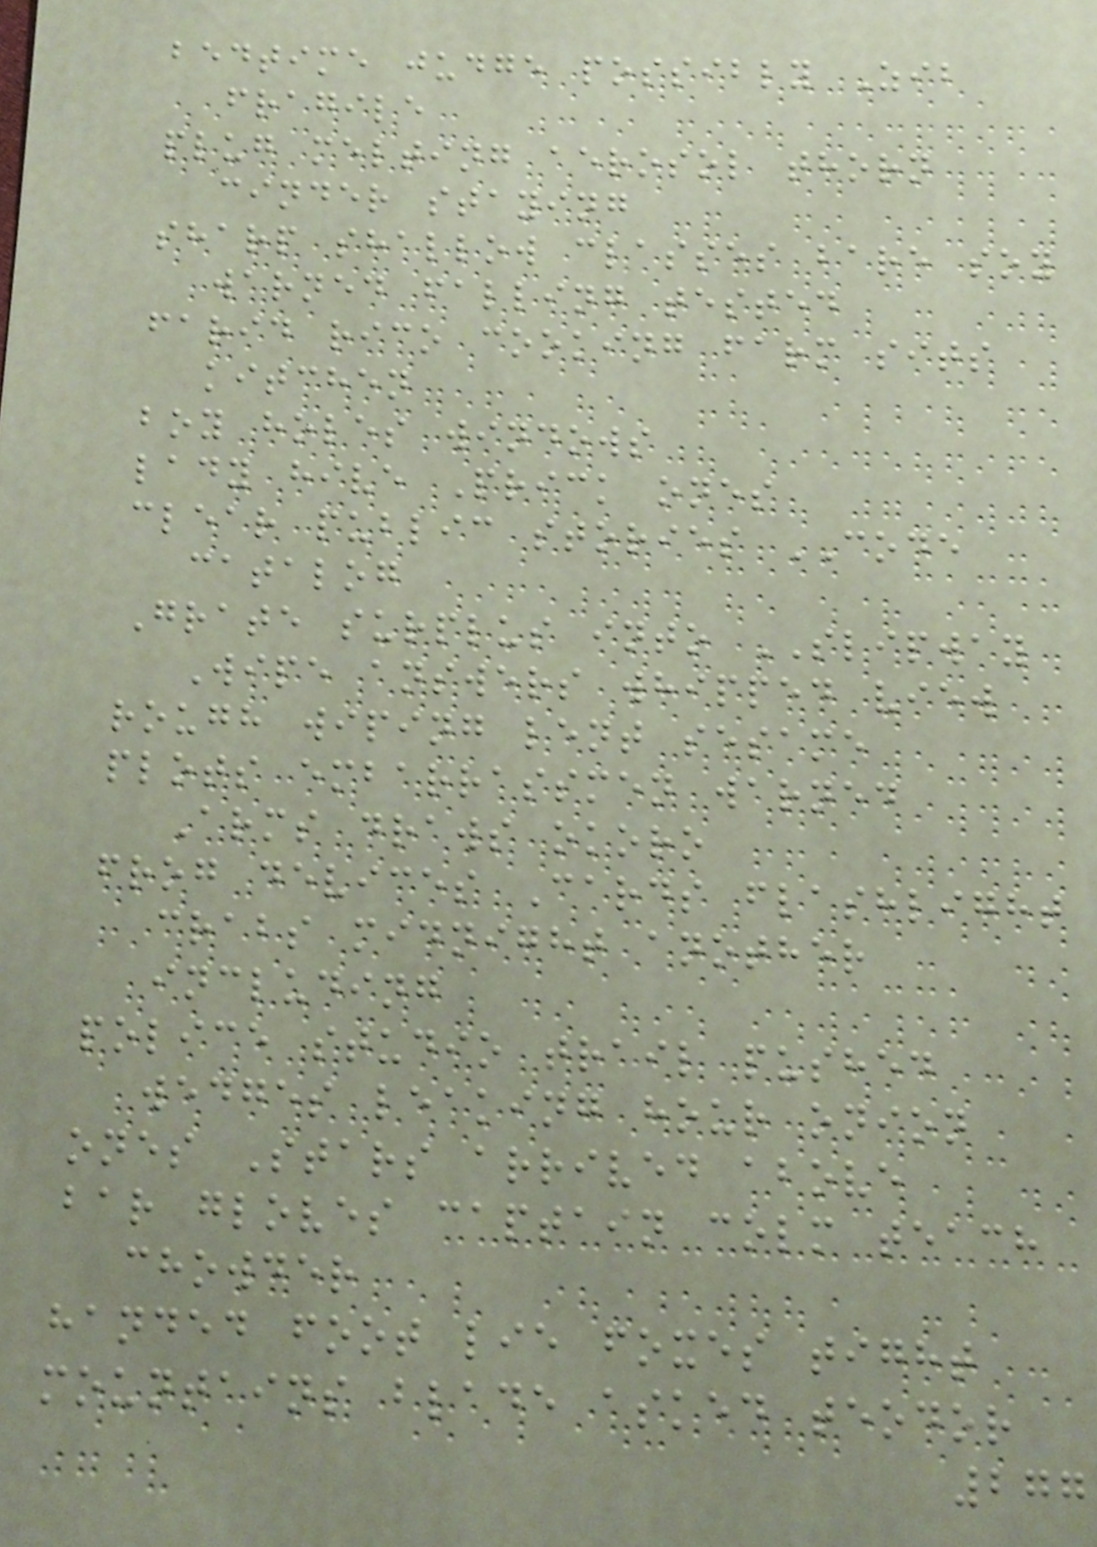bedtime judge possibly Zib
fragile
plug melting aerosol thorn
cinder staying
sharp shallow classes bare soy
warned falling tested
farid rico cooking farm sits
kitchen
boy holes windows
lady hive Prick ones
clear public stories CODE
catalog
Grate surplus into SLIPWAY
Wipe answers whipped view
rough wiping lent sesame
plots embarrassmen warned
Arms draws okoro
frog devices Cards flashlight
crabs midnight another
including
police studio trail pushed
wedges leaking hour onion
ones Stars arrived above
bar gloves captain colm teach
chowder
handed foot lie foxes tight
mountains blade asked teodor
277
